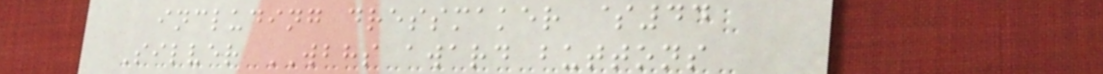including dressmaker $44
Silver WBHS award buttons
